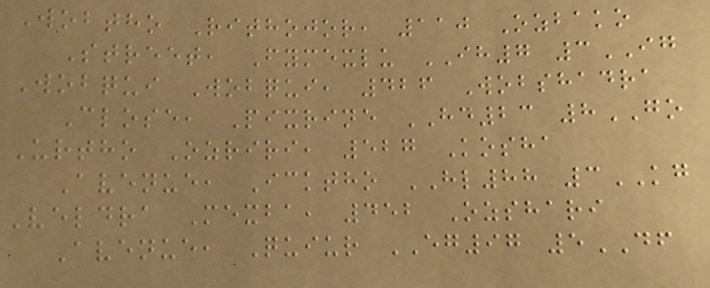Wobtho Rithojor, 110 Ozbako
Street, Fymexlu IH7 3IG
Wobqui Wobqui, 426 Wobshadra
Close, Pixrine HD23 8GO
Urtho Ozriri, 527 Kosha
Avenue, Icktho HL88 3KG
Veldra Mexba, 452 Ozshari
Avenue, Quiur EG97 5DF
